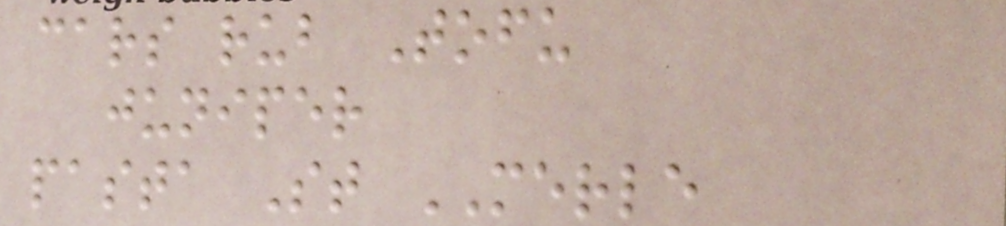cars rub Tofu
juniper
pasta St MERLE
